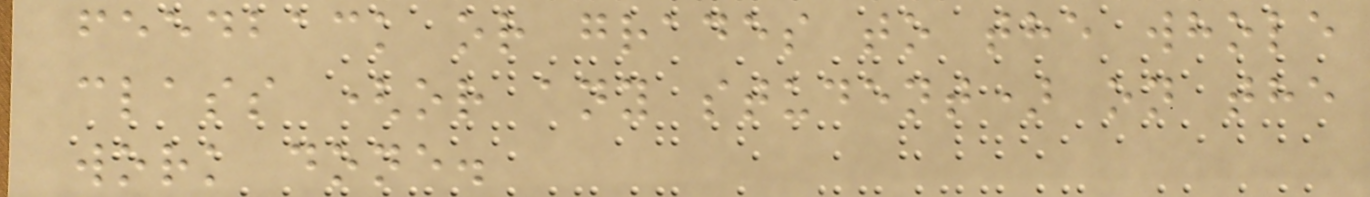feedback or grades to the whole
class (or any student) on the
work done.
